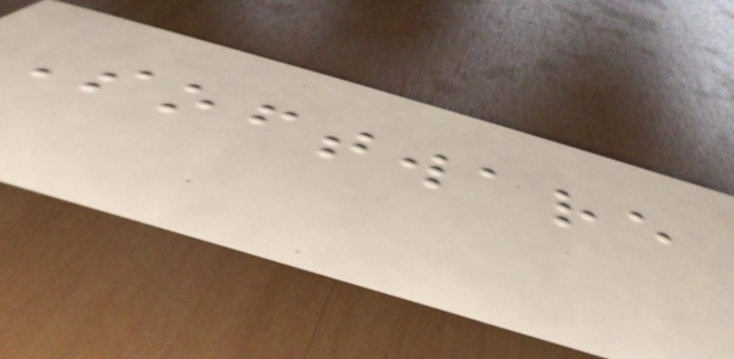Software
